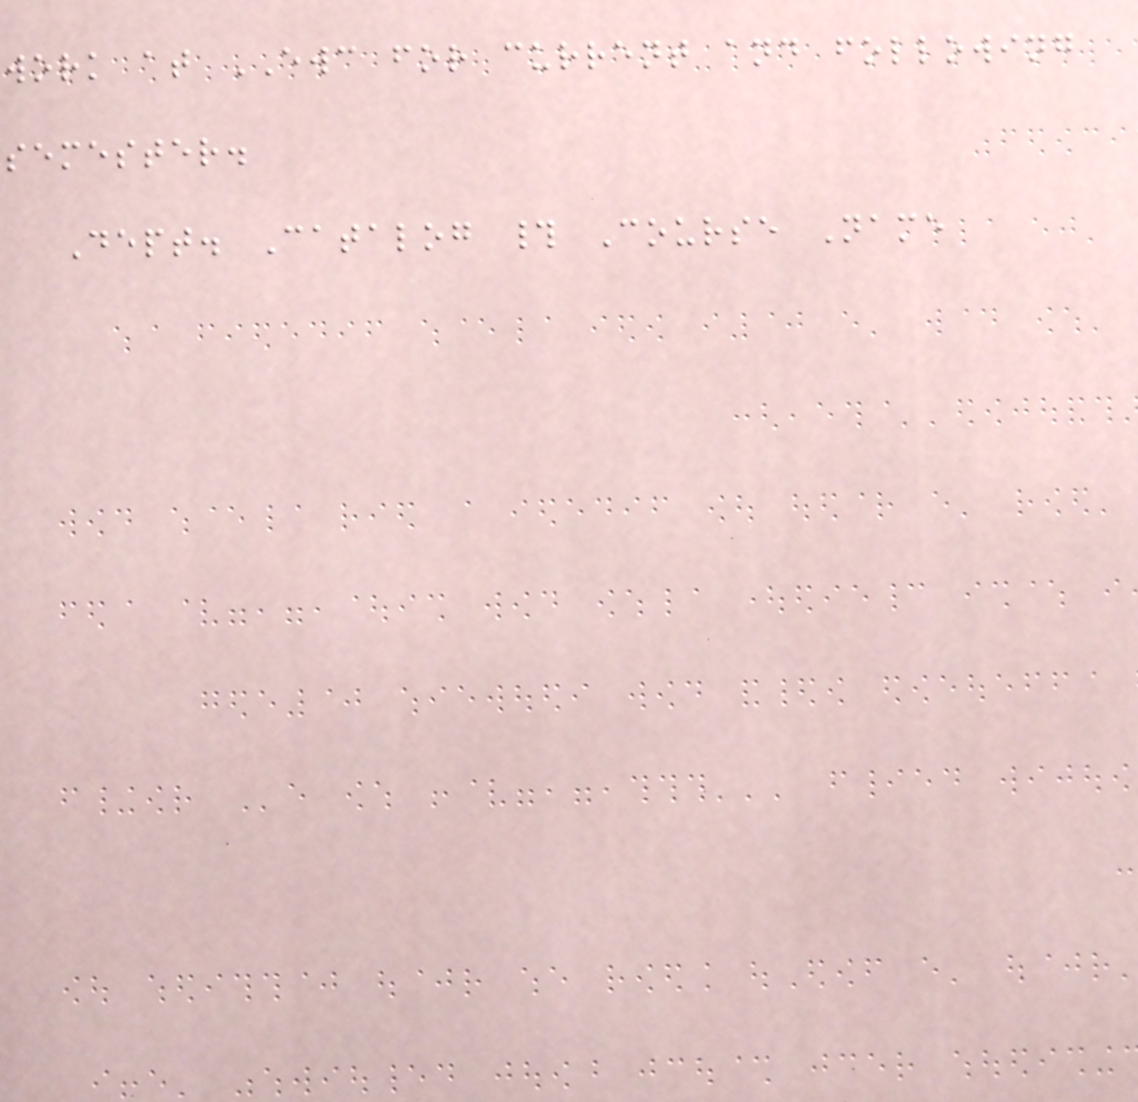work at EWC for current and following
semester.
Dept. Catalog # Course Name
